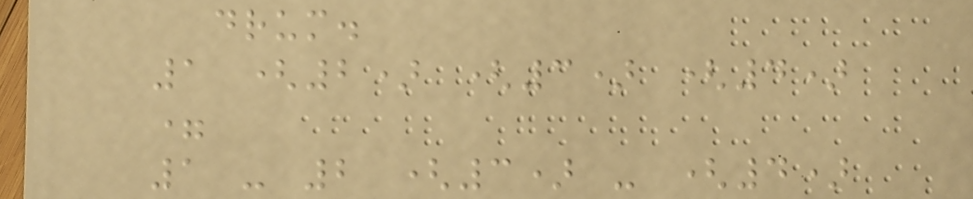drum.
1 (2) (3) (4)
=
1 - 2 (3) - (4)
